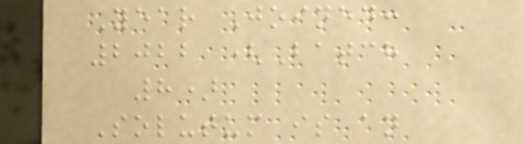Year Joined:
2022 (Batch
8)
Solutum is an
